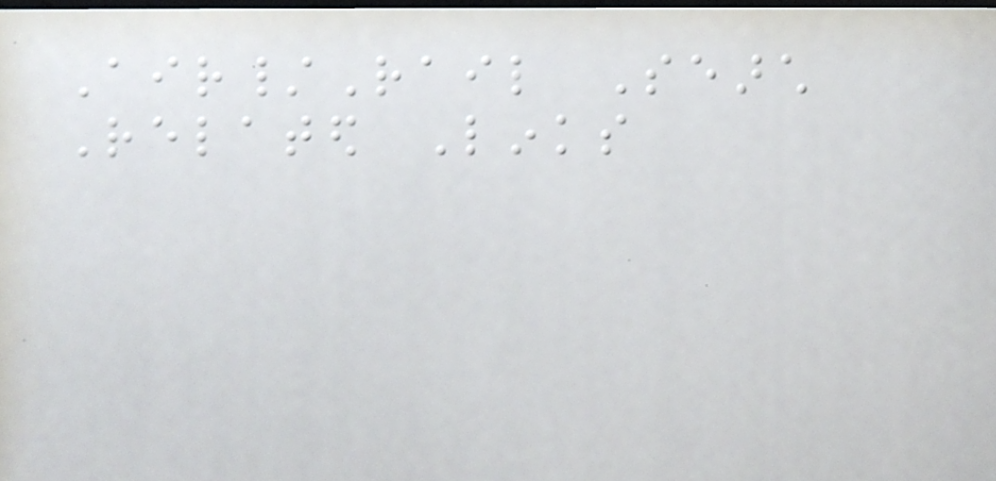Air/Rail Search
Related Links
